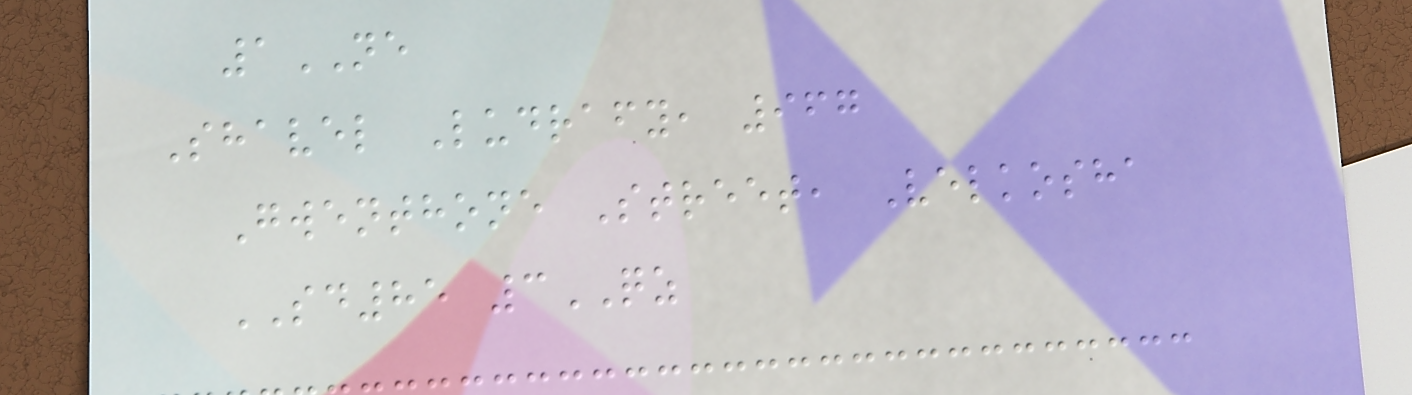1NE
Shavel Ludrafy, 967
Gwenthone Street, Velkosha
SD85 3QZ
